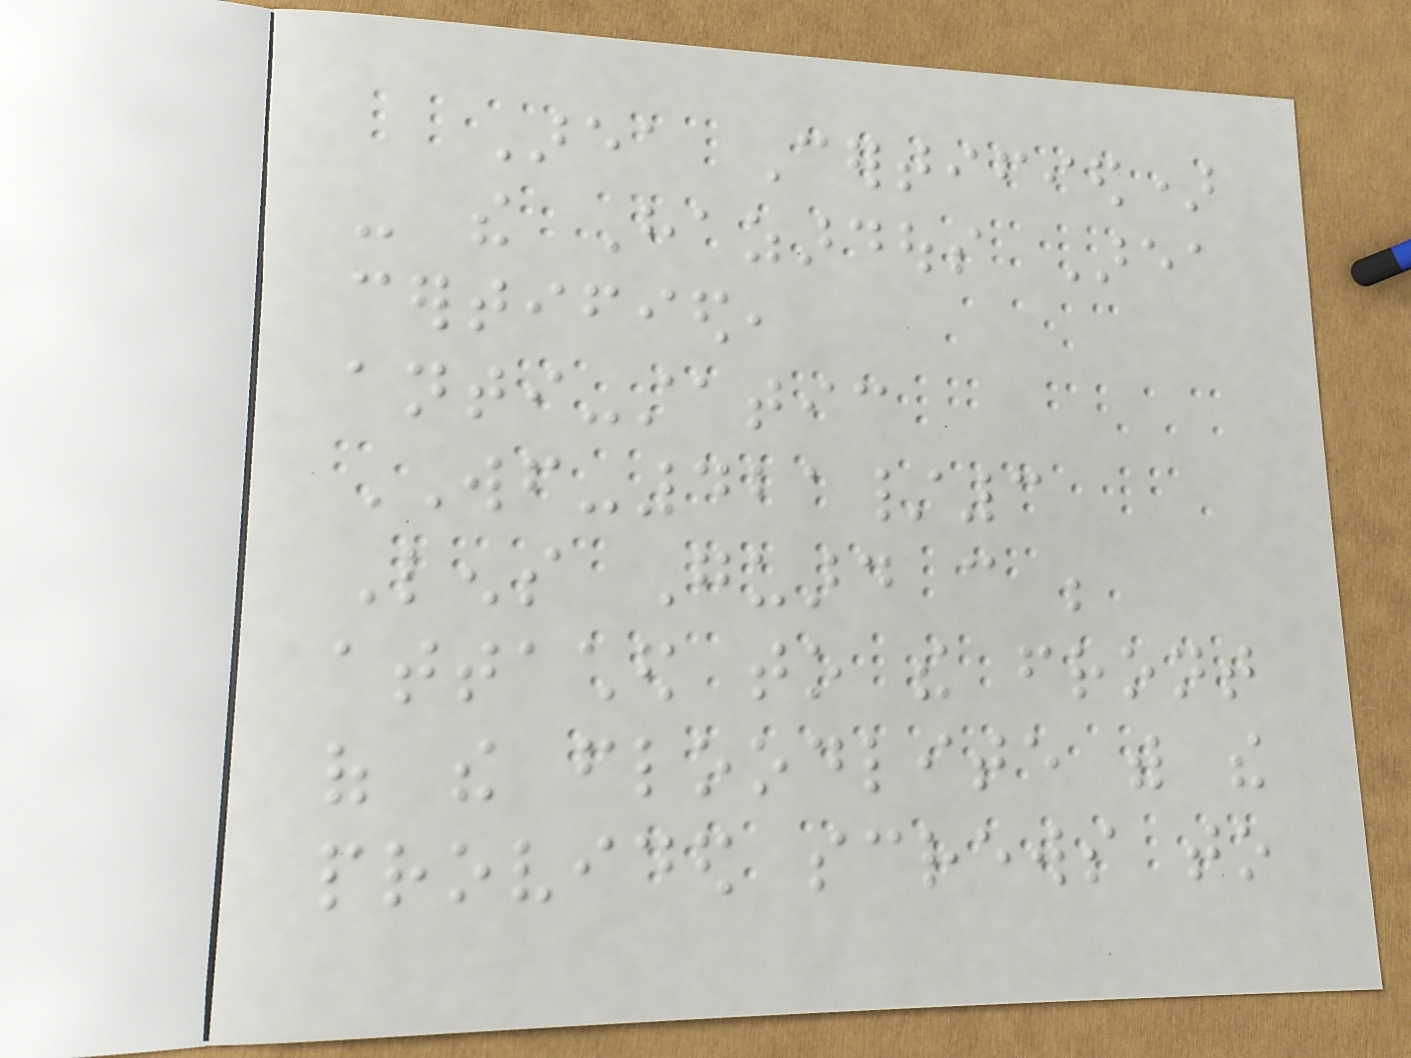Area Certified)
- the Hazardous Area
certified,
anti-static
WF-421/3
Lens Guard can be
attached to the front
of the floodlite with the
provided screws to
